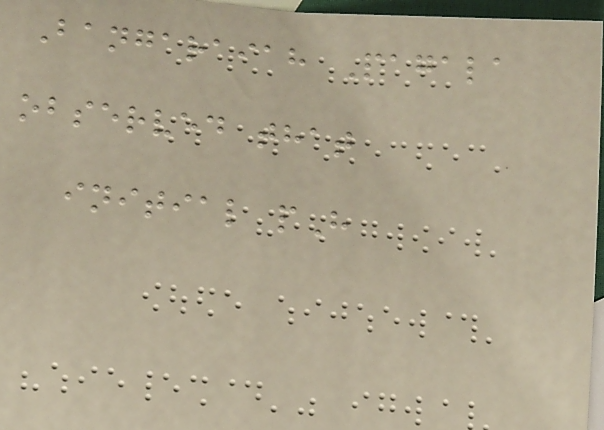Bangaraiah Pagala
observed that
initial pH
